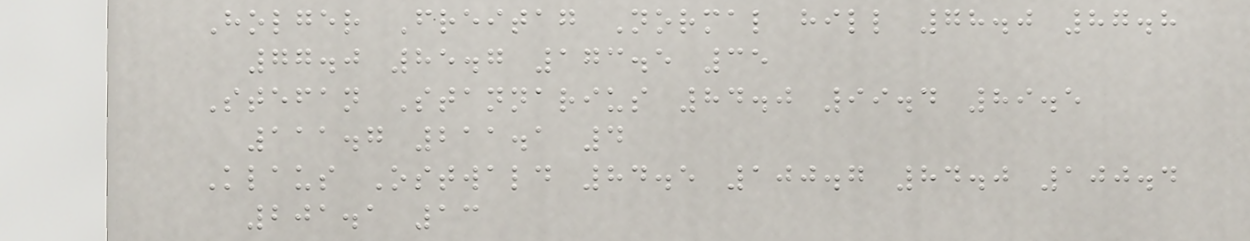Holger Freitag Normal hill 78.0 87.8
77.0 85.7 173.5 35
Stefan Stannarius 84.0 99.4 89.5
111.7 211.1 4
Klaus Ostwald 84.5 100.7 84.0 100.4
201.1 13
